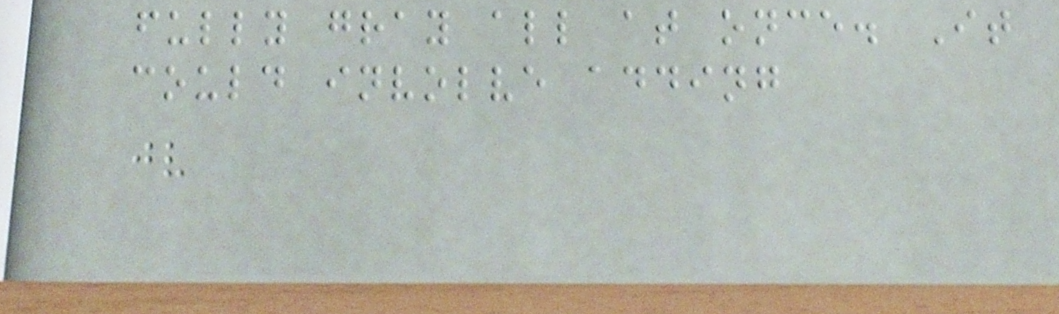fully gray all at once. It
could involve adding
